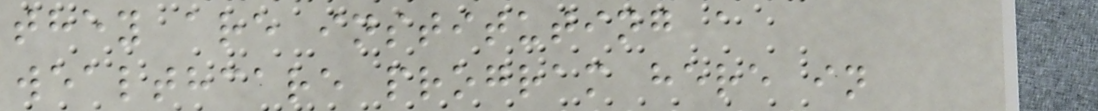they are instituting a
wealthcare program here in
